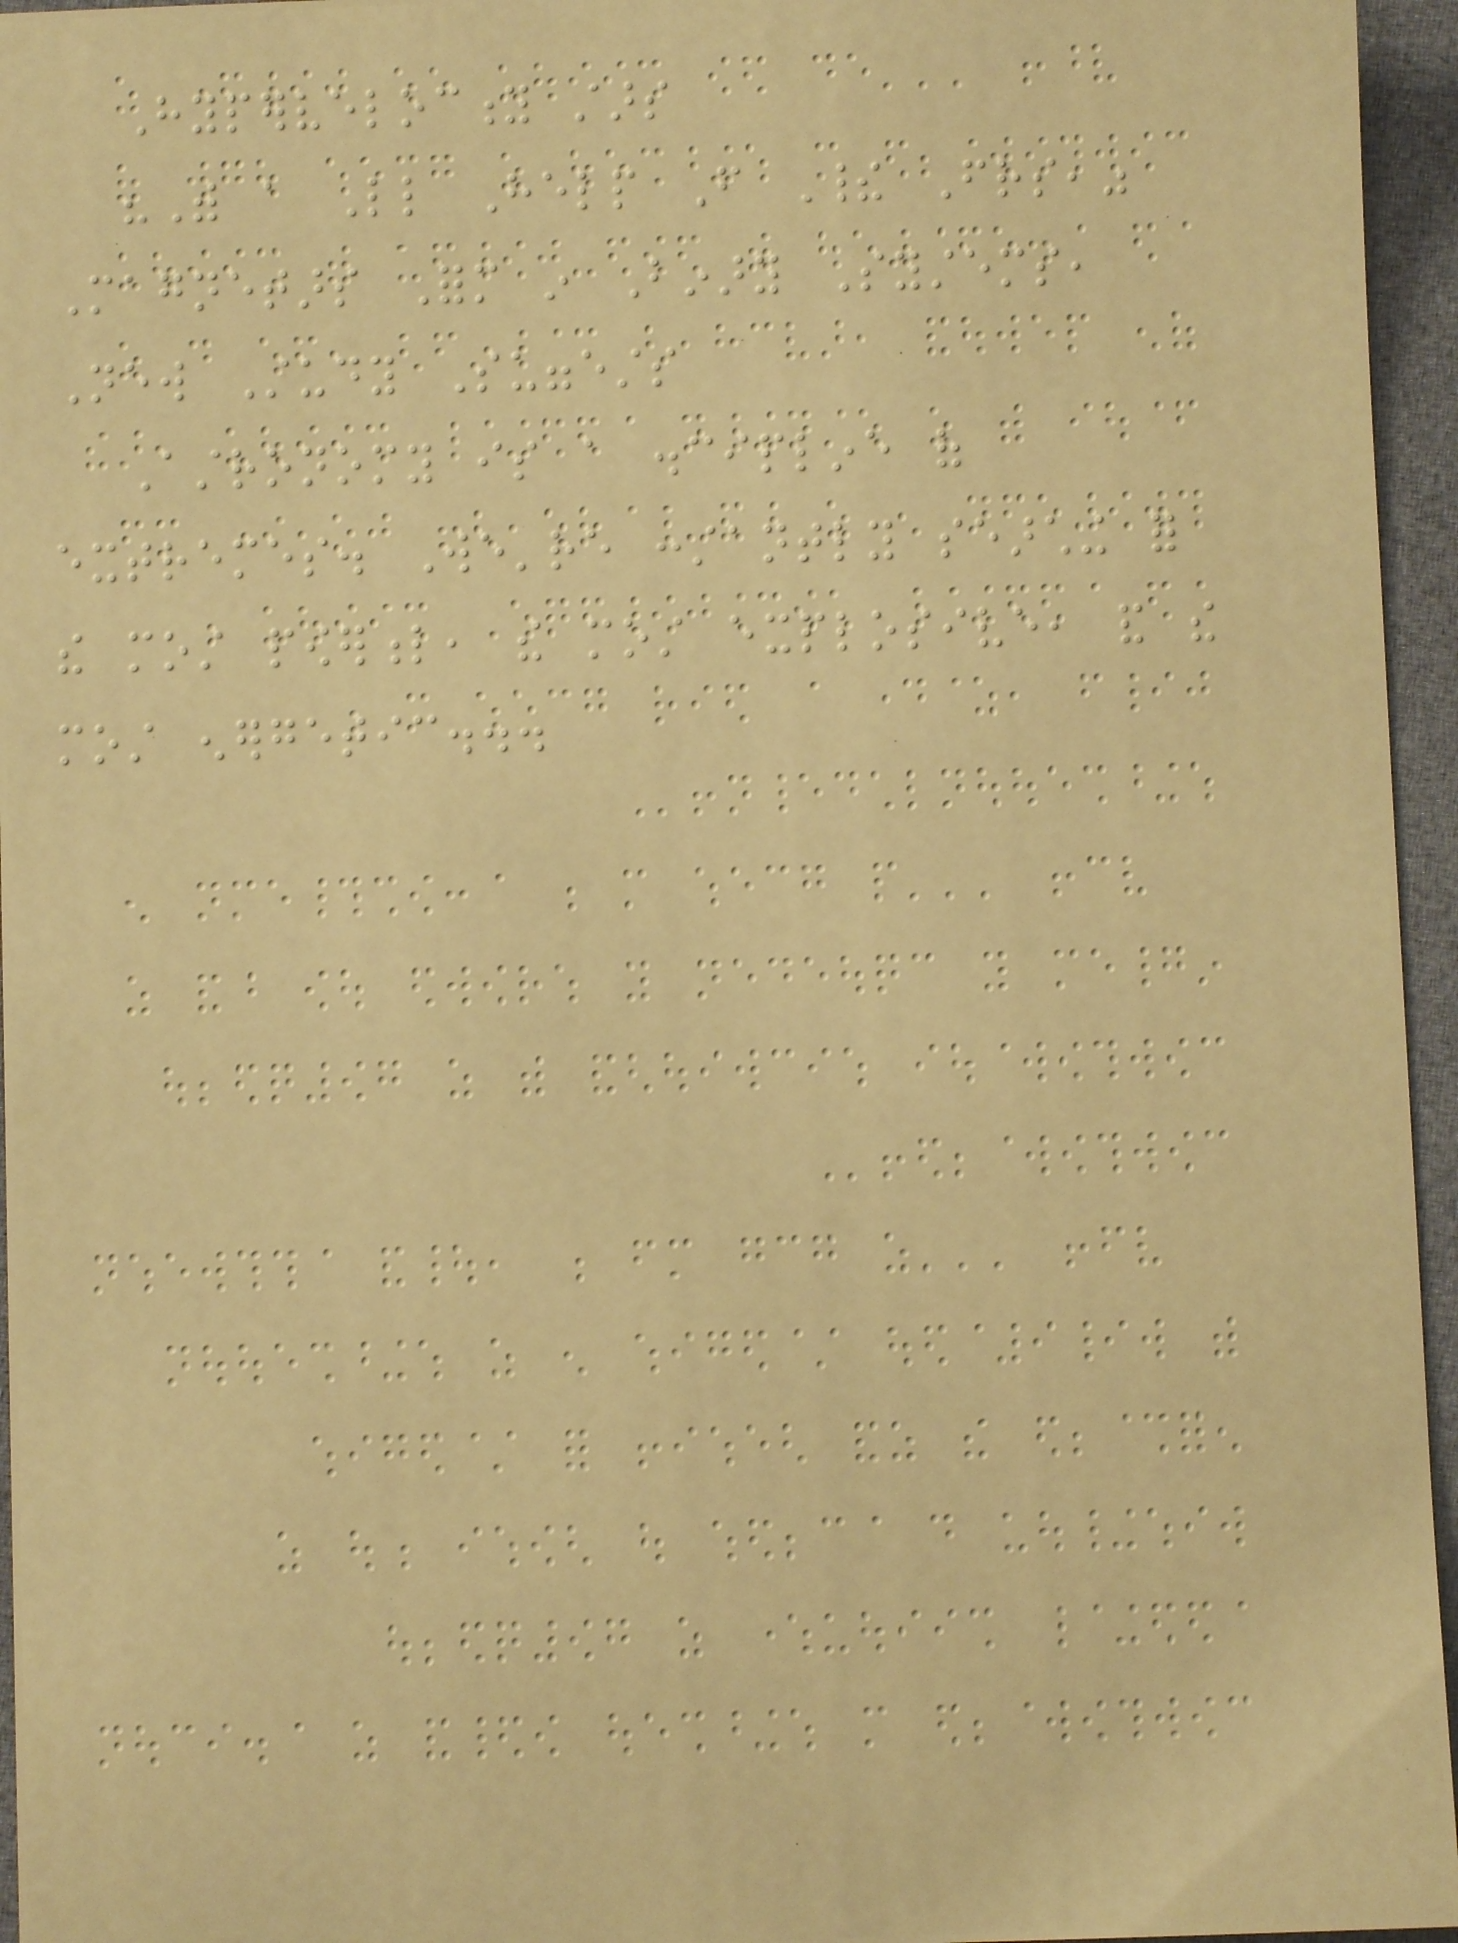Hypervelocity stars
"With a Little Help From Their Friends,"
Magnetars Form in Binary Systems,
New Study Suggests
Astronomy is a discipline of
extremes. We're constantly searching for
the most powerful, the most explosive, and the
most energetic...
